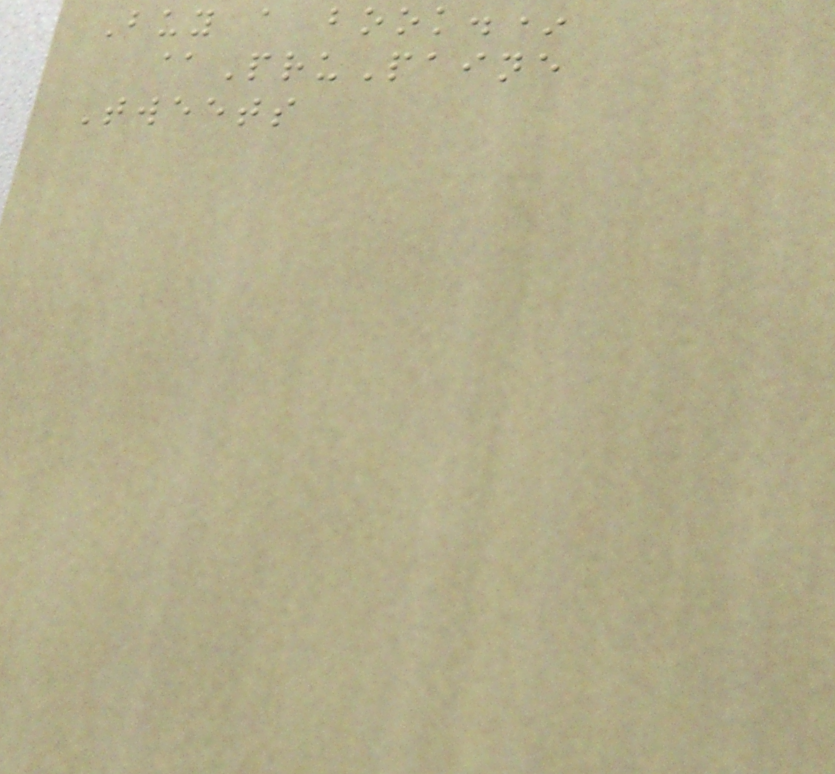Buy a book.*
@PruPaine
Tweets
